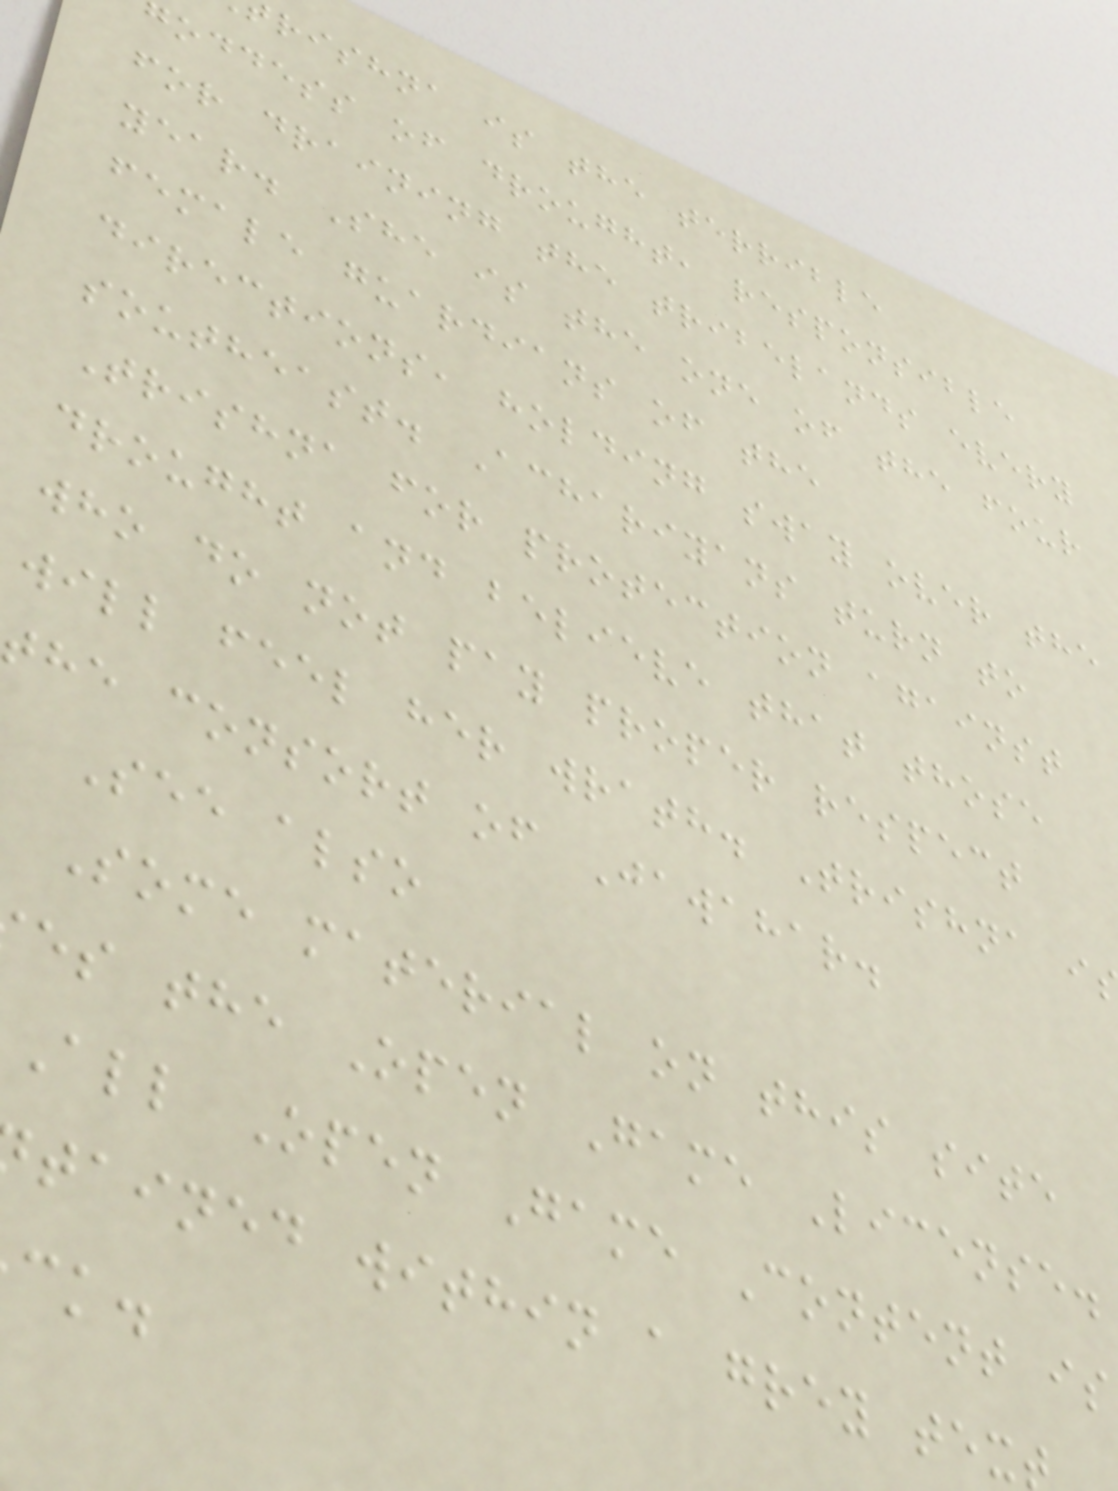rishna is the terrible
oddess of drought, responsible
for draining the tribelands every
year. She is the one of the four
female guardians of the
directions, holding sway over the
southeast. Achariyans turn to
Trishna for protection against
drought and believe that those
who do not pay proper respect
will feel her wrath. Trishna i
the consort of Jawahar.
See also
Some material on this site
es the Open Game License.
All Open Game Content is
tained within a grey tex
